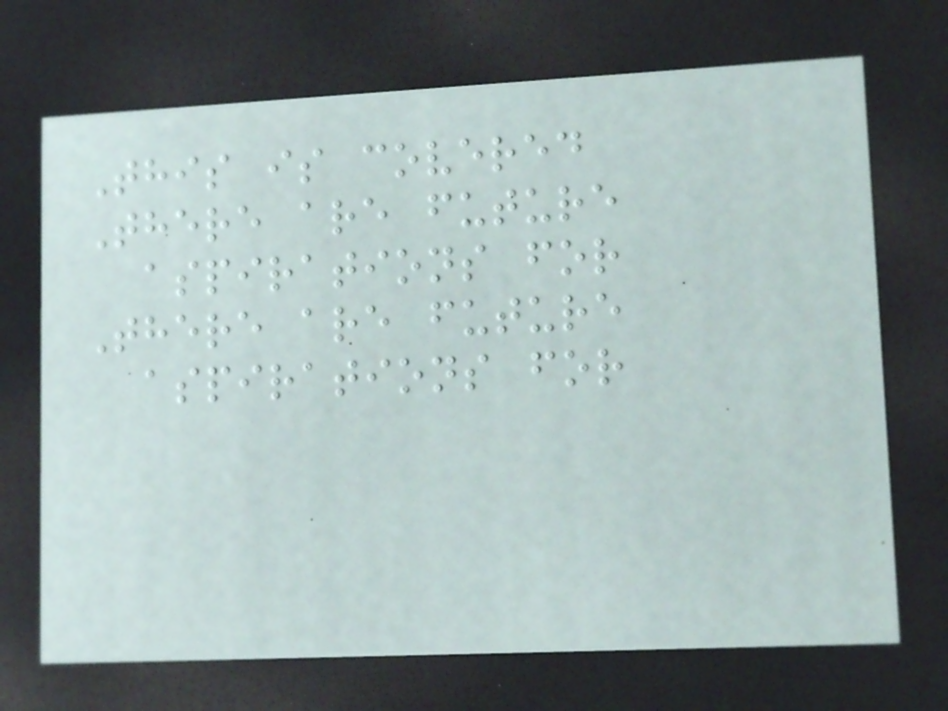This is covered
There are future
aspirations for
There are future
aspirations for
